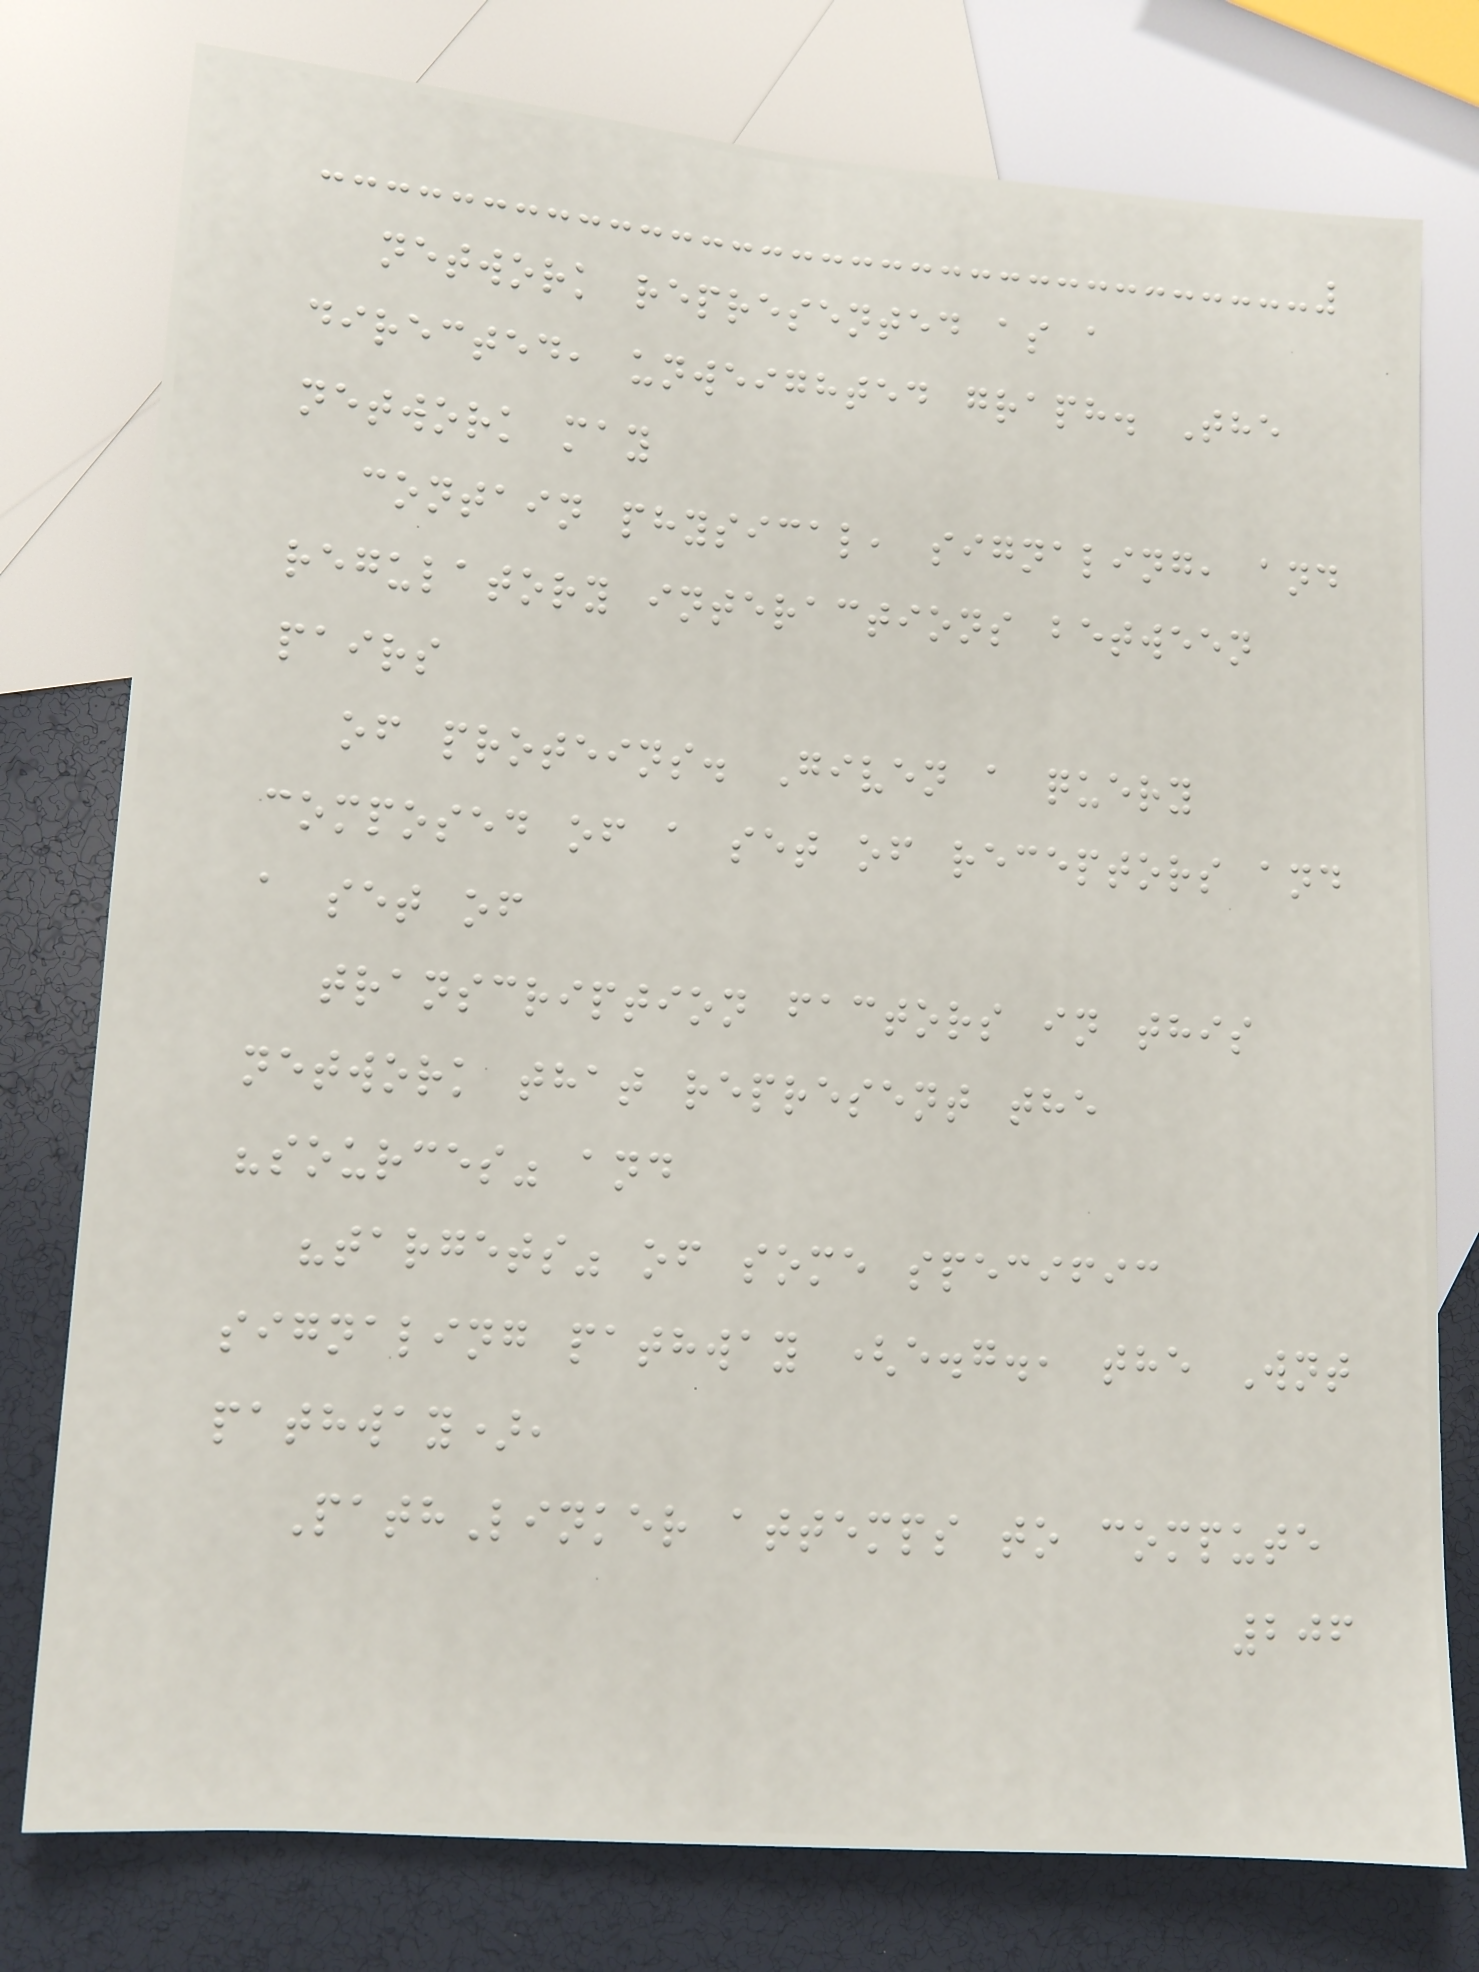network represented as a
directed, unweighted graph. The
network may
contain physical, signaling, and
regulatory interactions between
pairs
of proteins. Given a query
composed of a set of receptors and
a set of
transcription factors in this
network that represent the
"sources" and
"targets" of some specific
signaling pathway (e.g., the Wnt
pathway),
PathLinker attemps to compute
206
